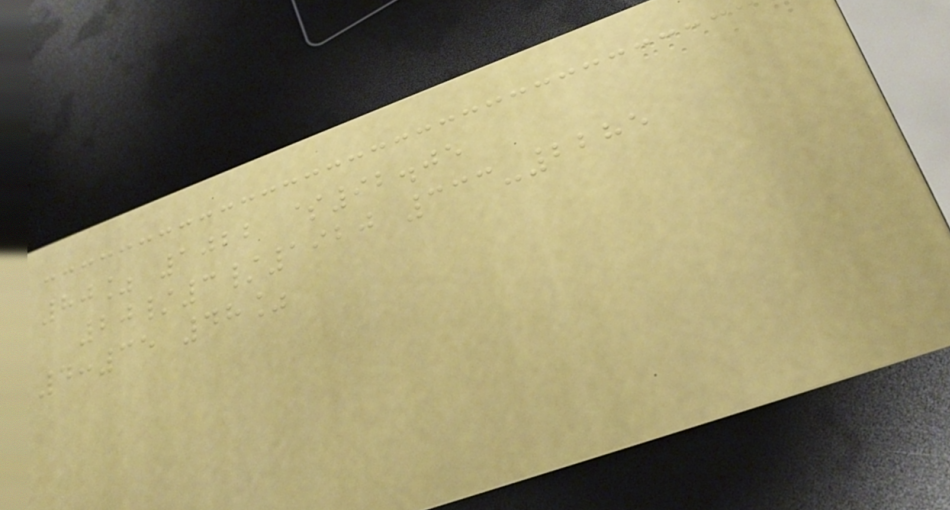80% 1022 $92.05
20/3/1920 333-2285
4:35 48%
